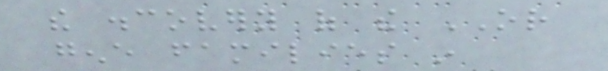the discovery of the OR
gene families in
